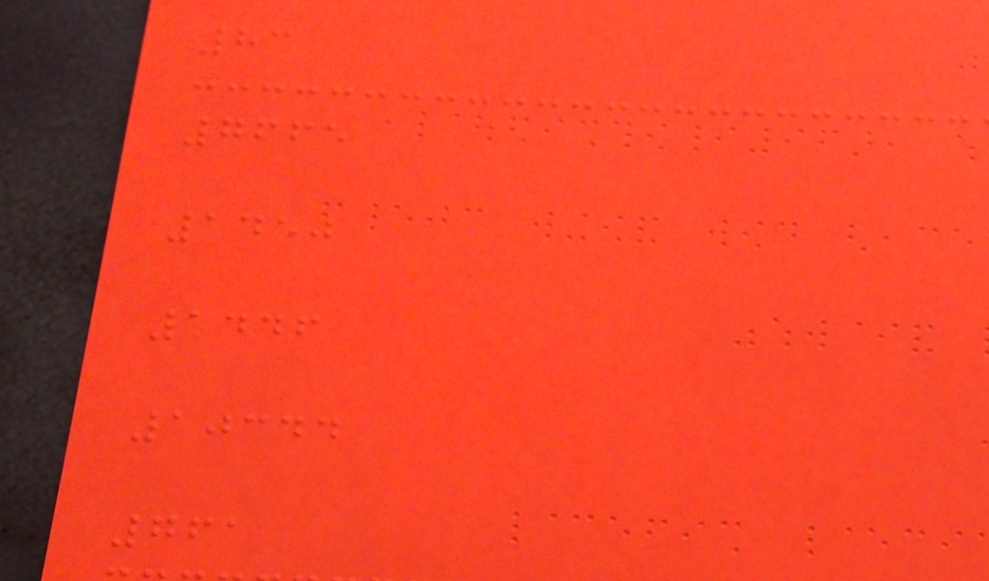83
7665
1450
1446
10344
761
